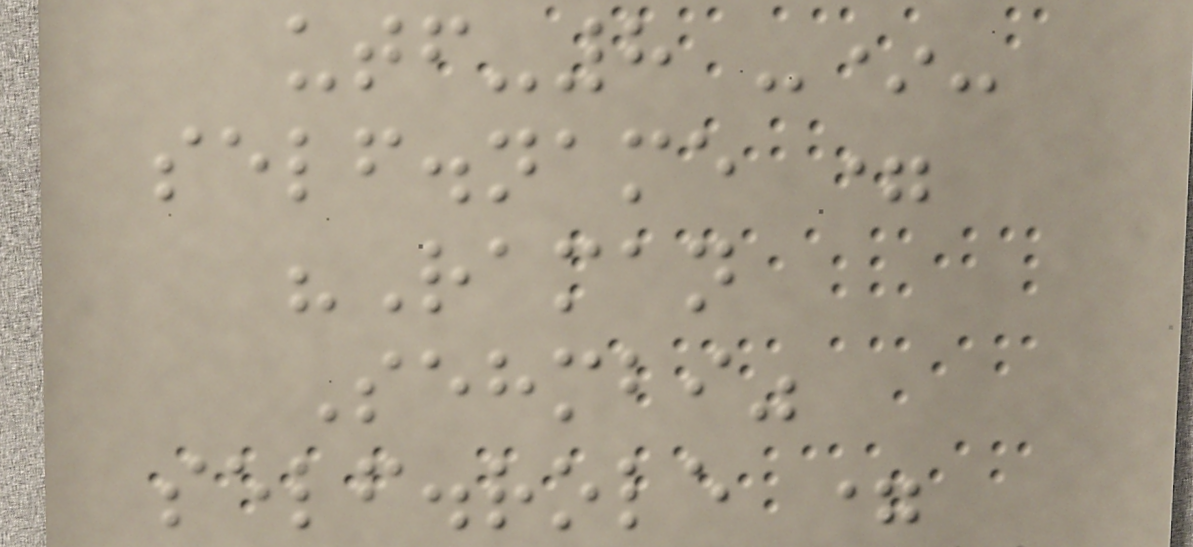utf-8 -*-
self.name =
"Raman
Sehmbi"
self.role =
